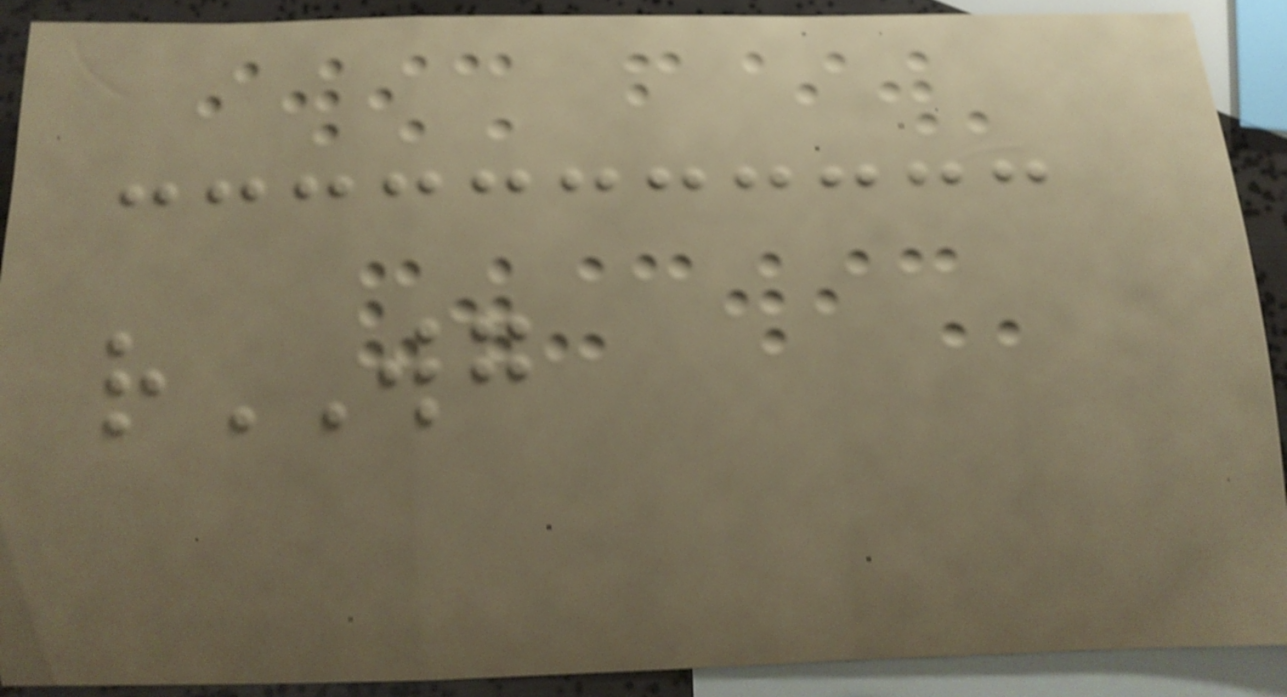rWG
